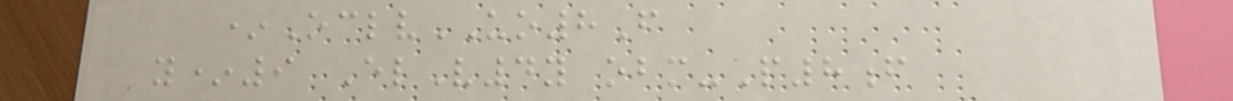*OclvUO8F
y*9 ElV4y obm-P8f
